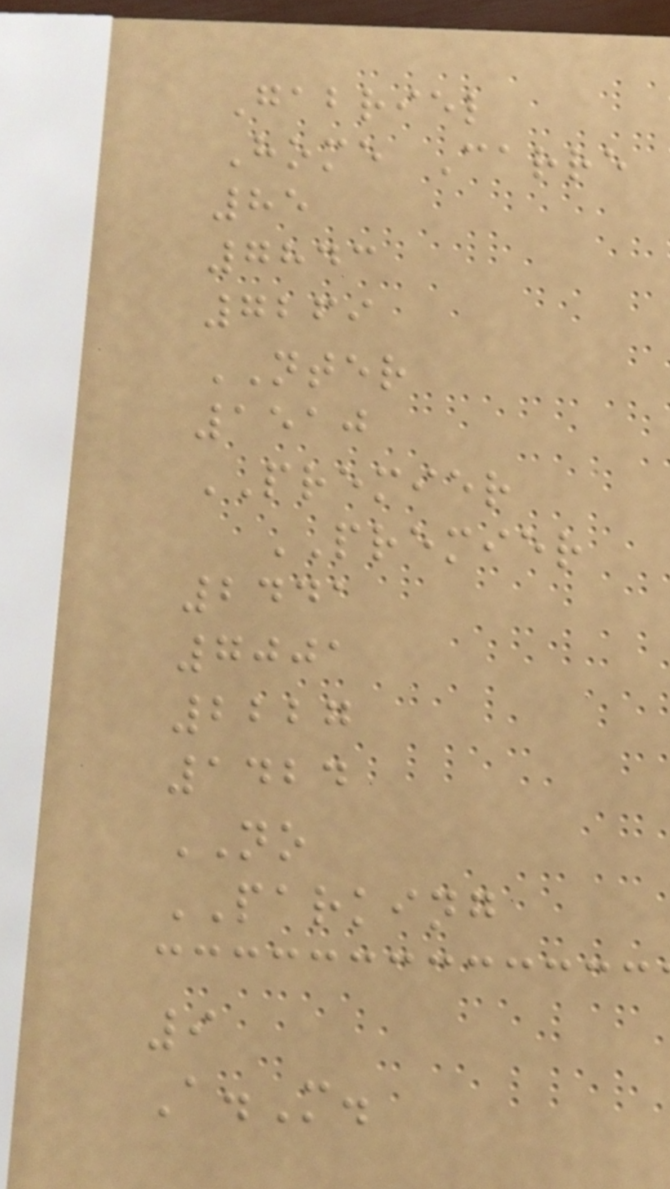Gabriel
Home Carre
85
7843
7269
NTER
1510
PREMIER
PREMIER
2441
7001
2227
1424
NO
PARKING
9
A.M.
